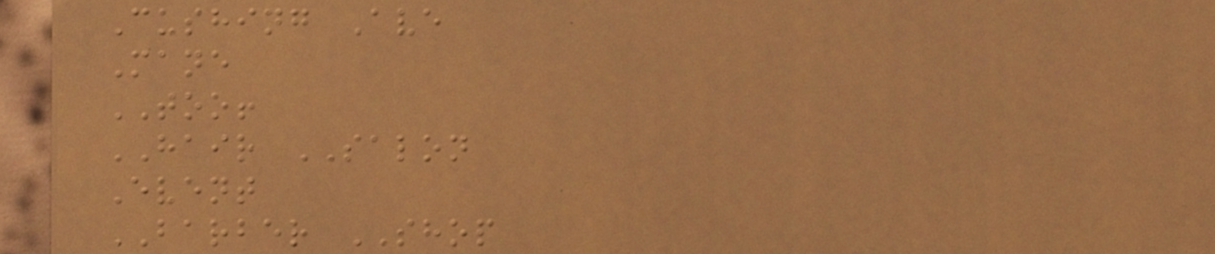Cushing Ave
Mane
TOO!
HAIR SALON
Event
BARBER SHOP
